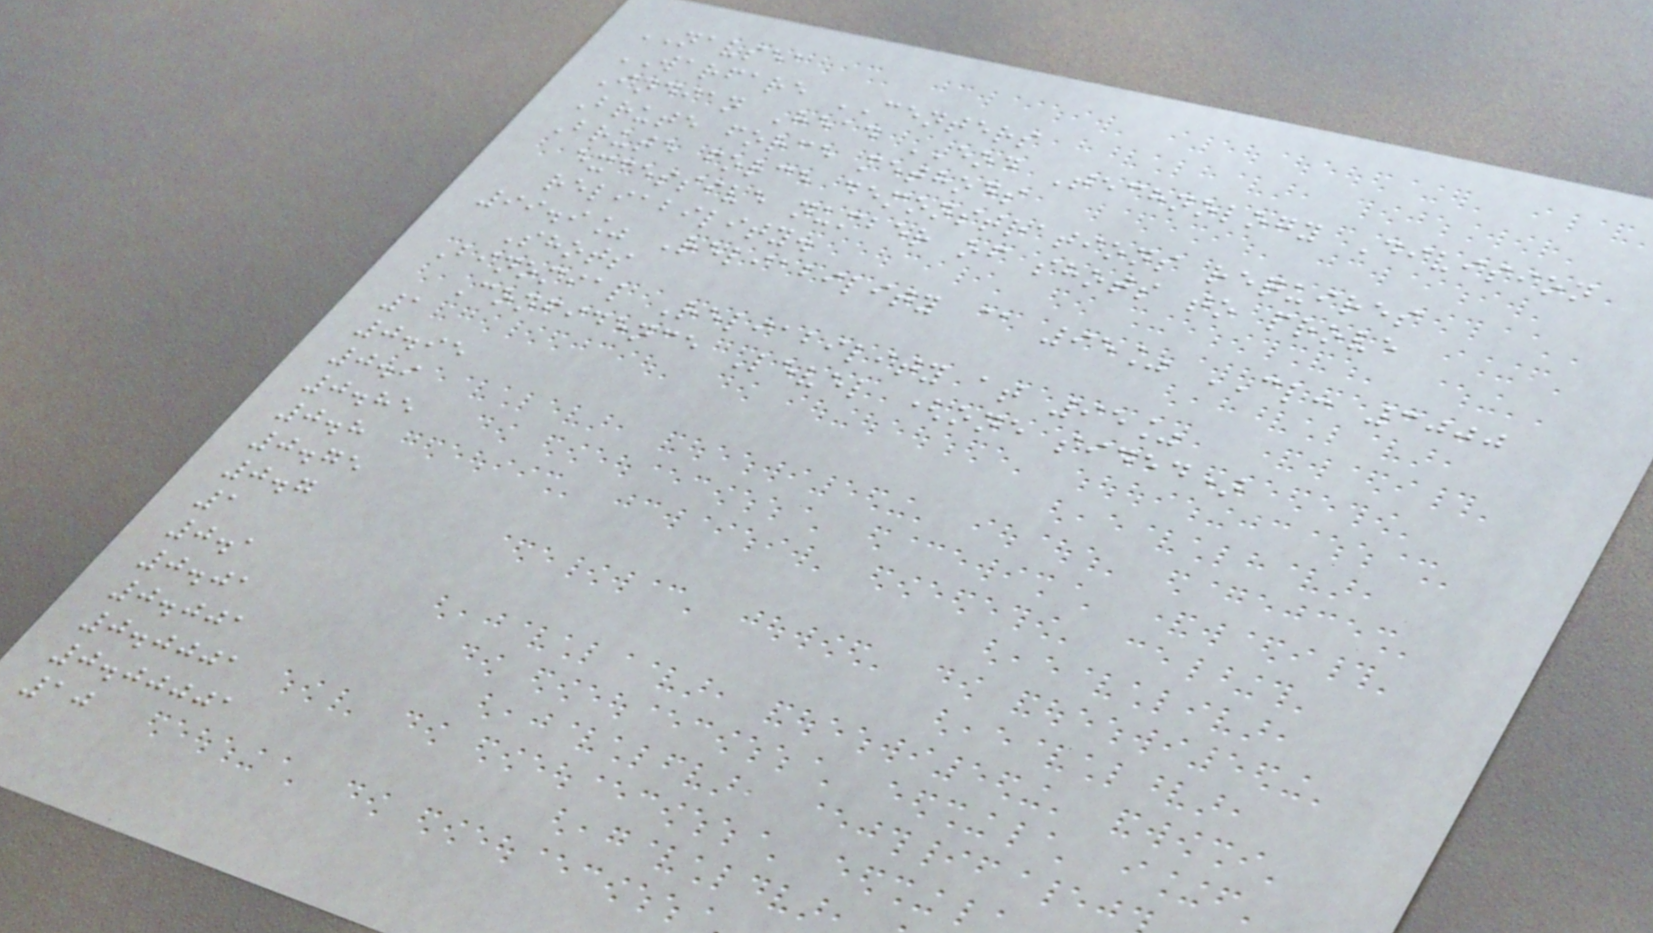NAVSEA
WARFARE CENTERS
Indian Head EOD Technology Division
Brute force methods
Brute force demonstrations requires
excessive number of shots to prove
reliability.
99.9% Reliability @ 95% CL: 3000
Shots
Binomial Reliability at 95%
Confidence Level (one sided)
1
0.95
0.9
0.85
0.8
0.75
0.7
1
0.1
0.01
0.001
0.0001
0.00001
10
